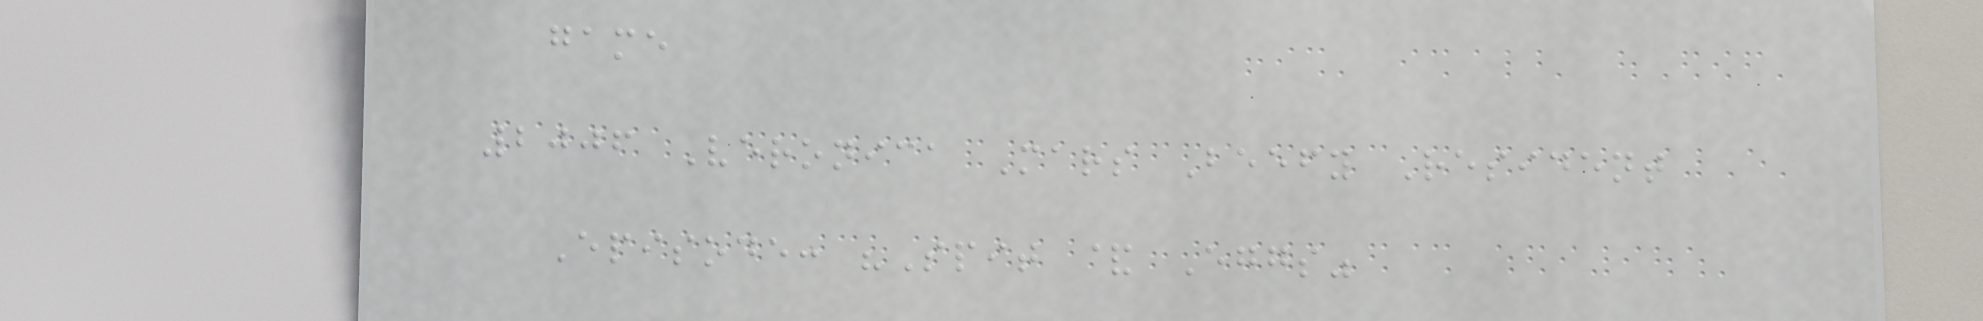game
2006 Veronica Mars Beefy Resident
Episode: "Spit & Eggs"
